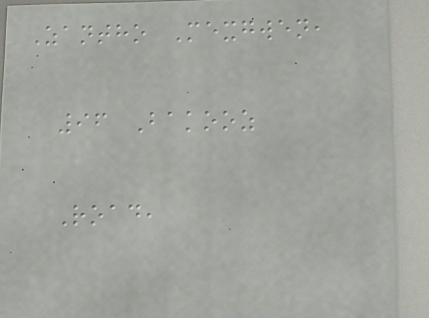Zantho Mexgwen,
96 Bakooz
Road,
